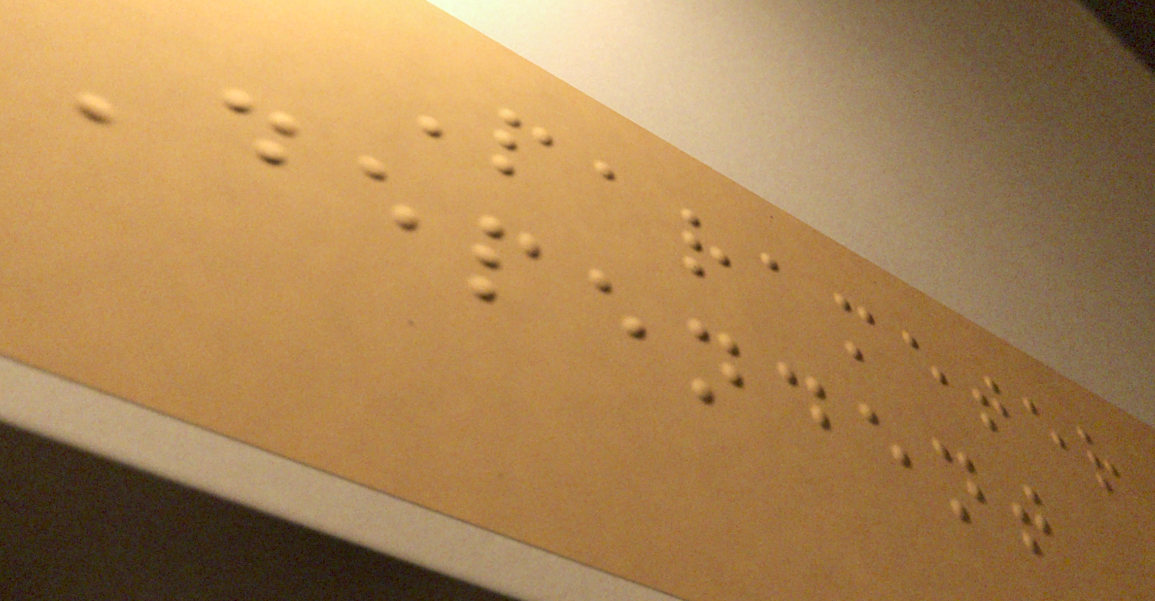Parameter
Dependent
